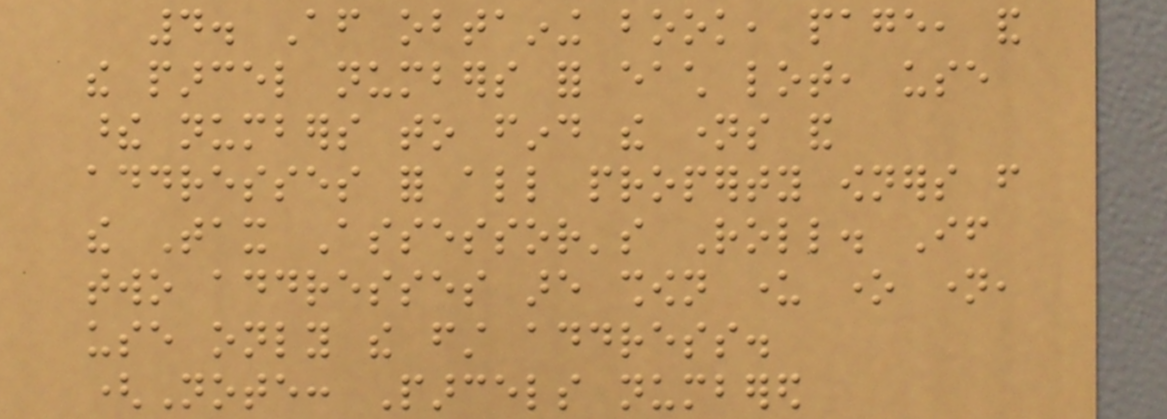4. After obtaining book, page, and
the parcel numbers for each lot, use
these numbers to find the names and
addresses for all property owners from
the Tax Assessor's Roll. If
two addresses are shown under one name,
use only the first address.
(Note: Parcels numbered
